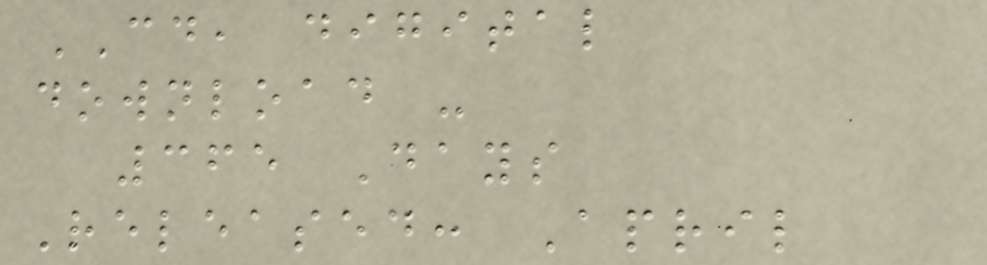CD, digital
download -
365 Days
Released: April
